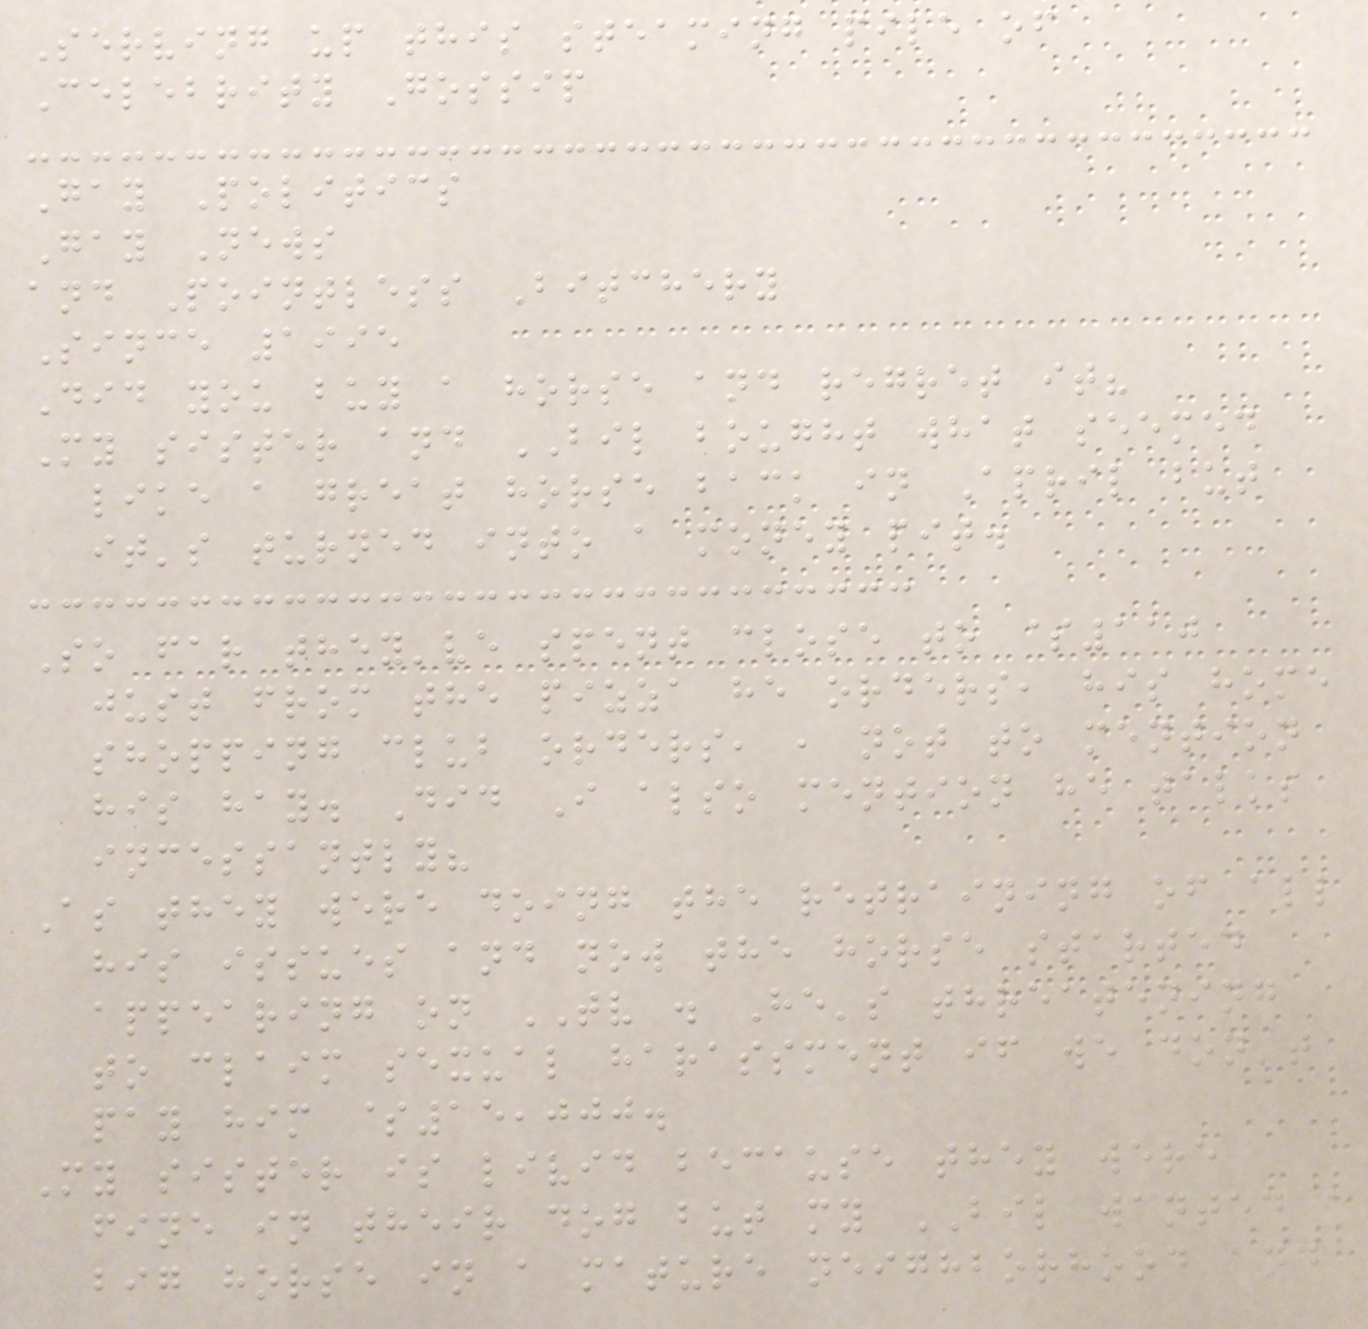Serving up this steaming pile of
Celebrity Gossip
Gay Politics
Gay News
and Pointless Bitchery
Since 1995
Did you buy a horse and regret it?
My sister and BIL bought what seemed
like a great horse back in April but
it's turned into a money pit.
So far they've spent close to $110
just from the pizza he orders, his home
shopping club orders, , not to mention
his hay. Did I also mention he talks
incessantly?
As they were doing the retraining of all
his issues and now the horse started
appearing on TV . He's threatening
to claim sexual harassment if we don't
pay him $15,000.
My sister is livid because they were
fine in their dog but my BIL wanted a
big horse in a mature neighborhood and
